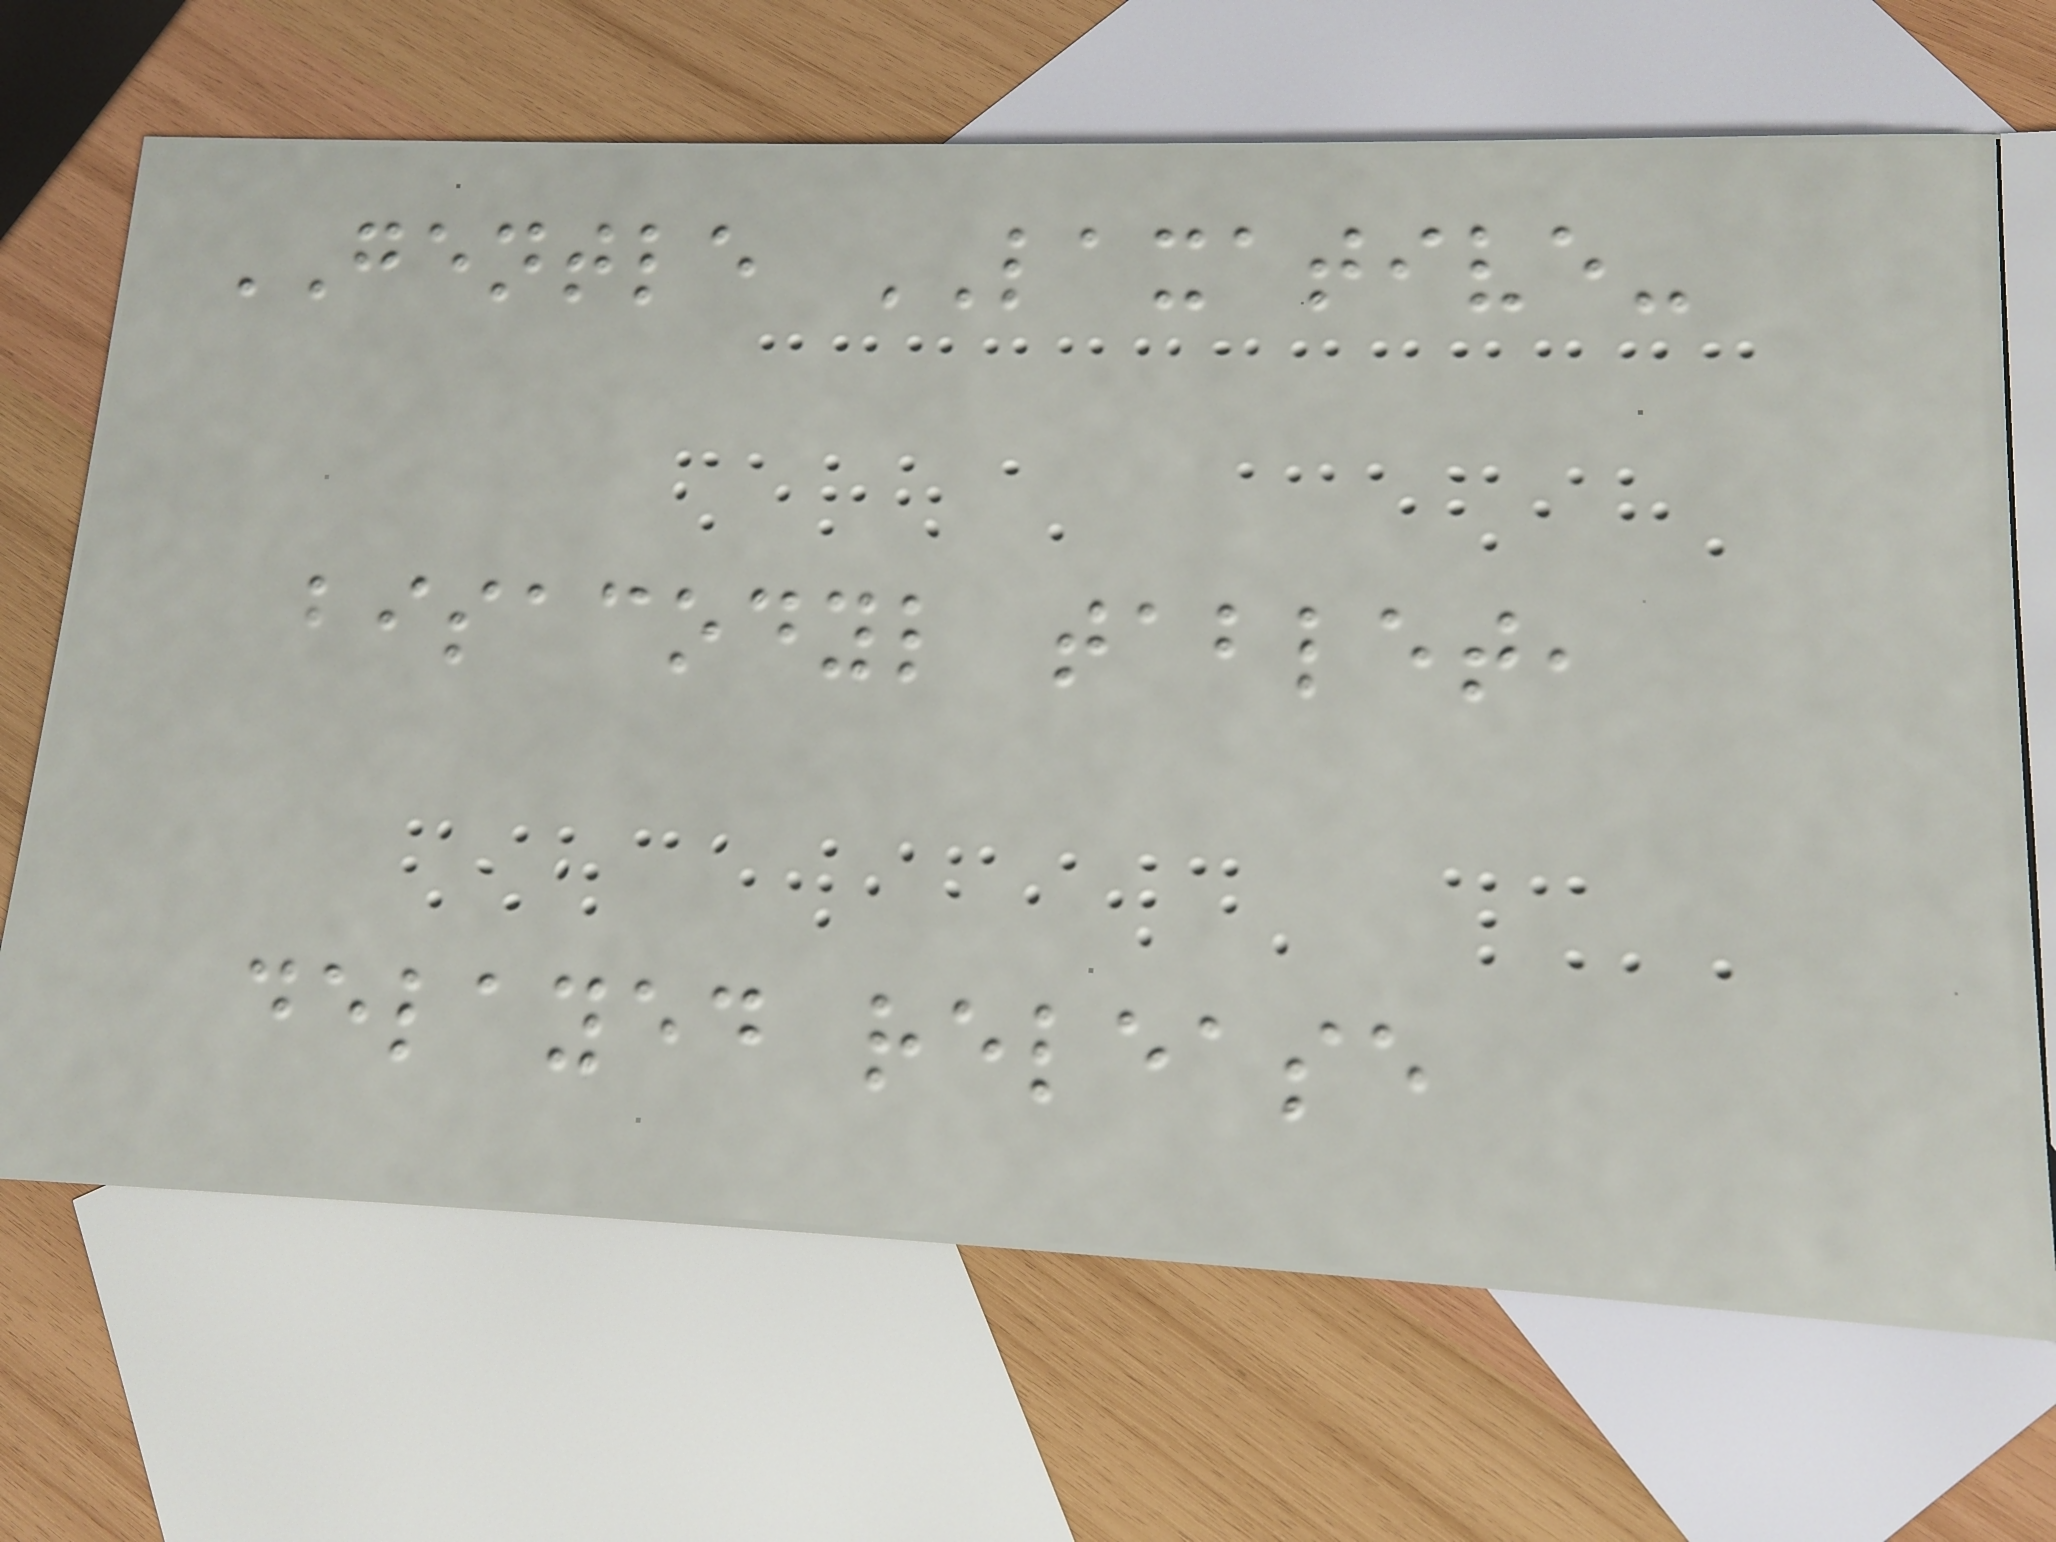GENTLE LAXATIVE-
bisacodyl tablet,
delayed release
